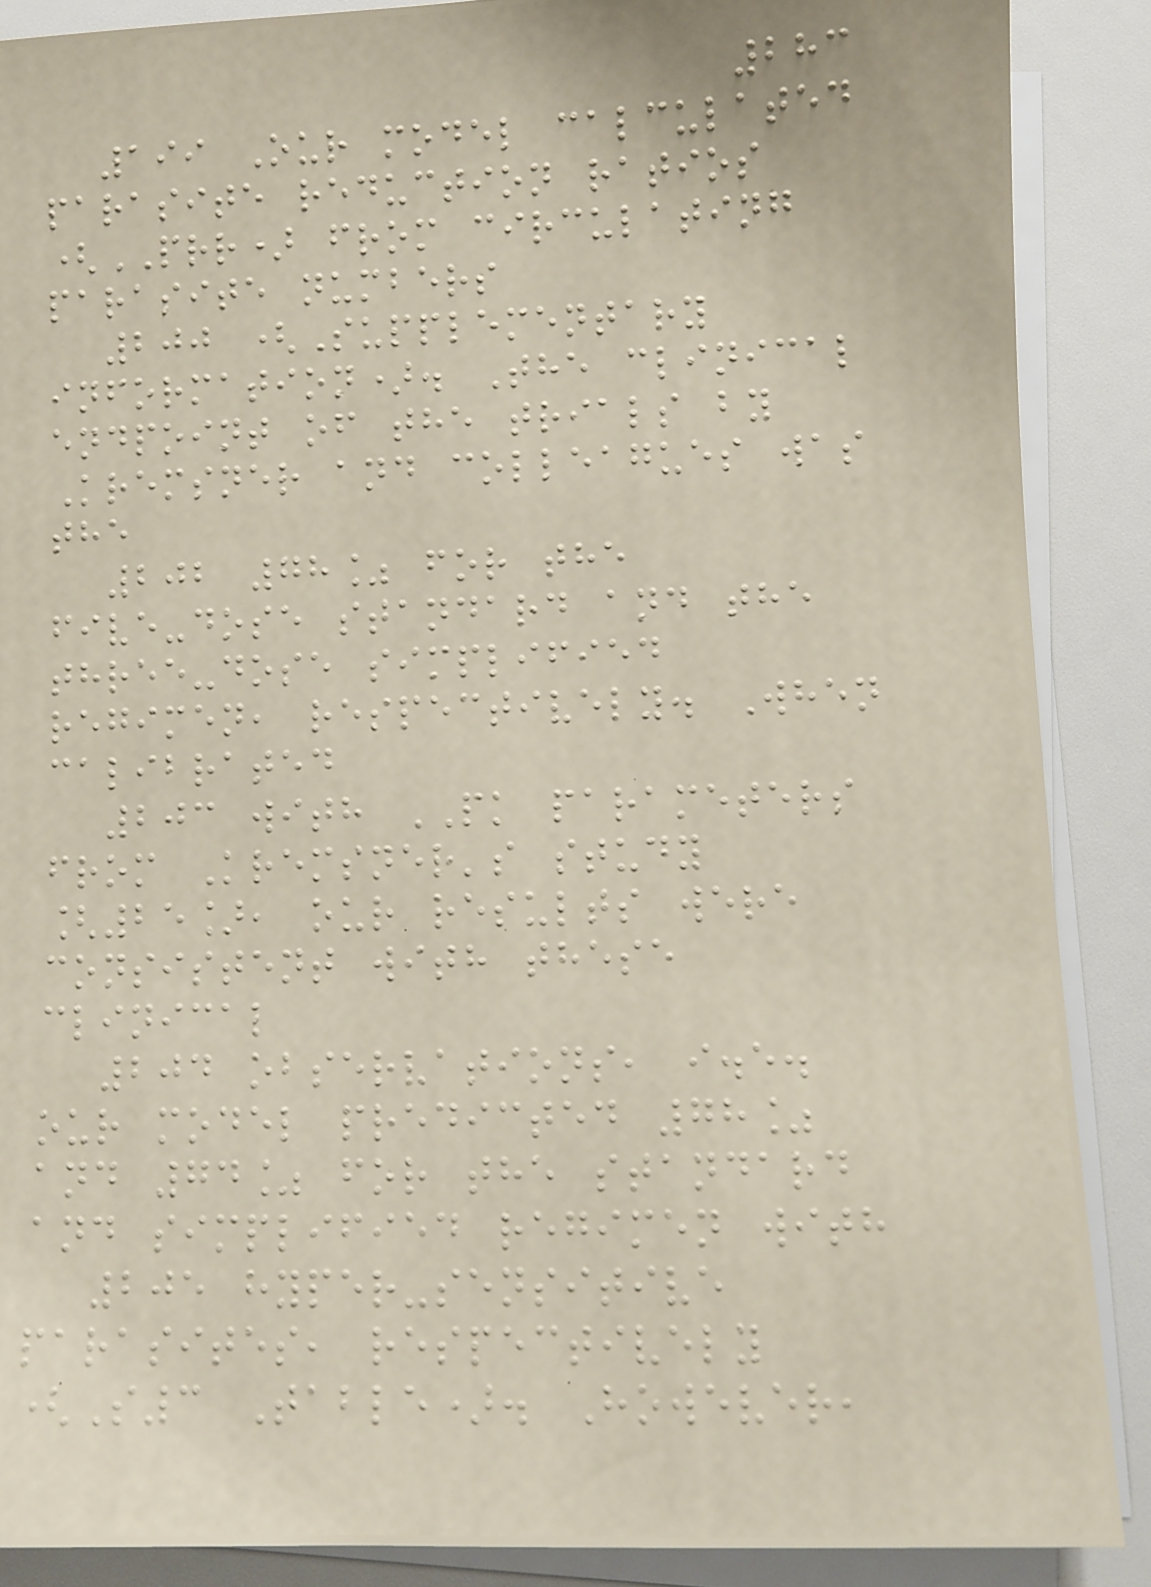283
199 Our model calculated
parasite reduction ratios
(PRR) from circulating
parasite numbers
200 (Supplementary
information). The clinical
endpoint of the trials by
Kremsner and colleagues was
the
202 78% for the
five-dose standard and the
three-dose simplified
regimen, respectively. When
calibrated
203 with PK parameters
from Kremsner's study
[25], our results were
consistent with these
clinical
204 observations, i.e.
our model predicted 78%
and 74% for the standard
and simplified regimen with
205 hyper-sensitive
parasites, respectively
(S3 Table). However,
